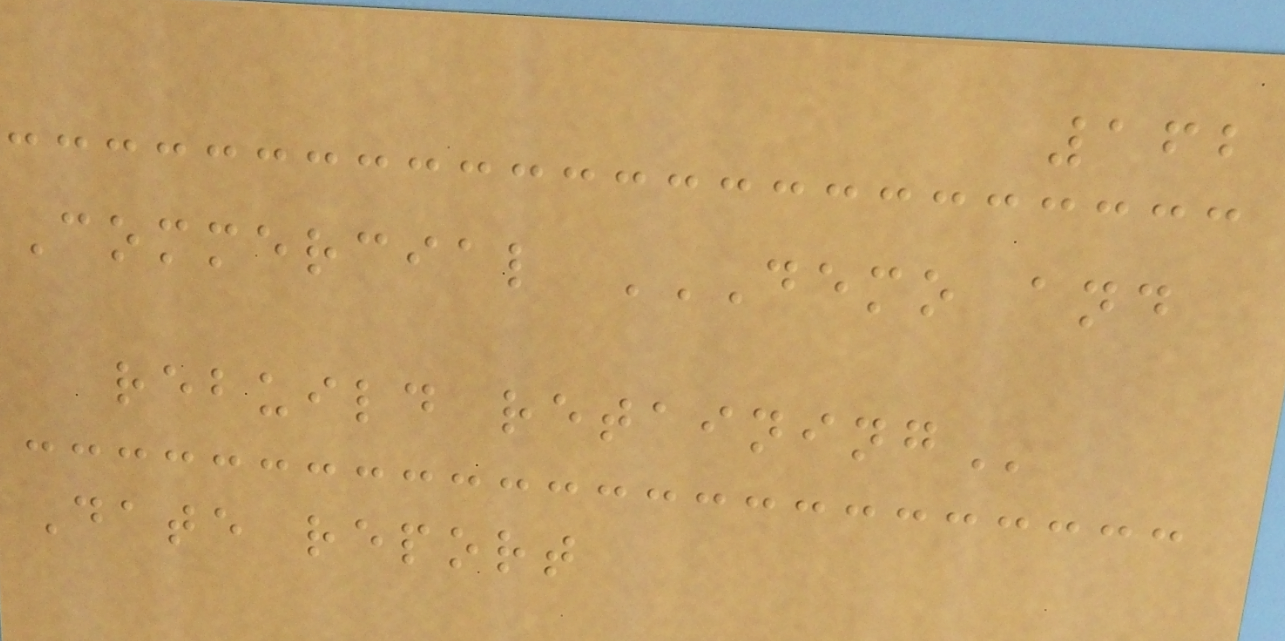162
Commercial DEMO AND
REBUILD RETAINING
Date report
